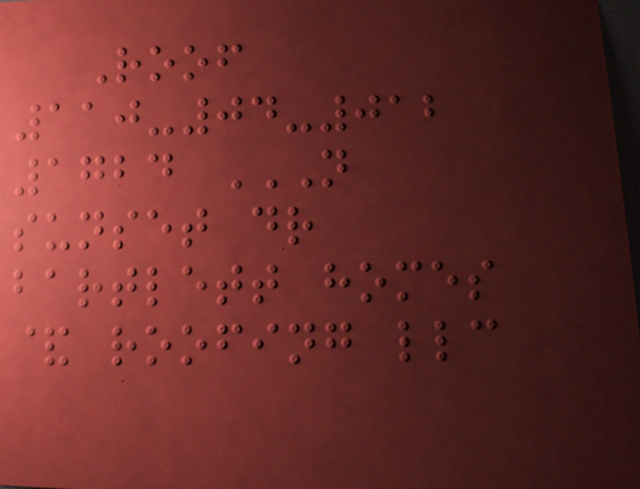Roof
110-04-012
1724 N
SUNSET DR
BARTLETT HOMES
& ROOFING LLC
